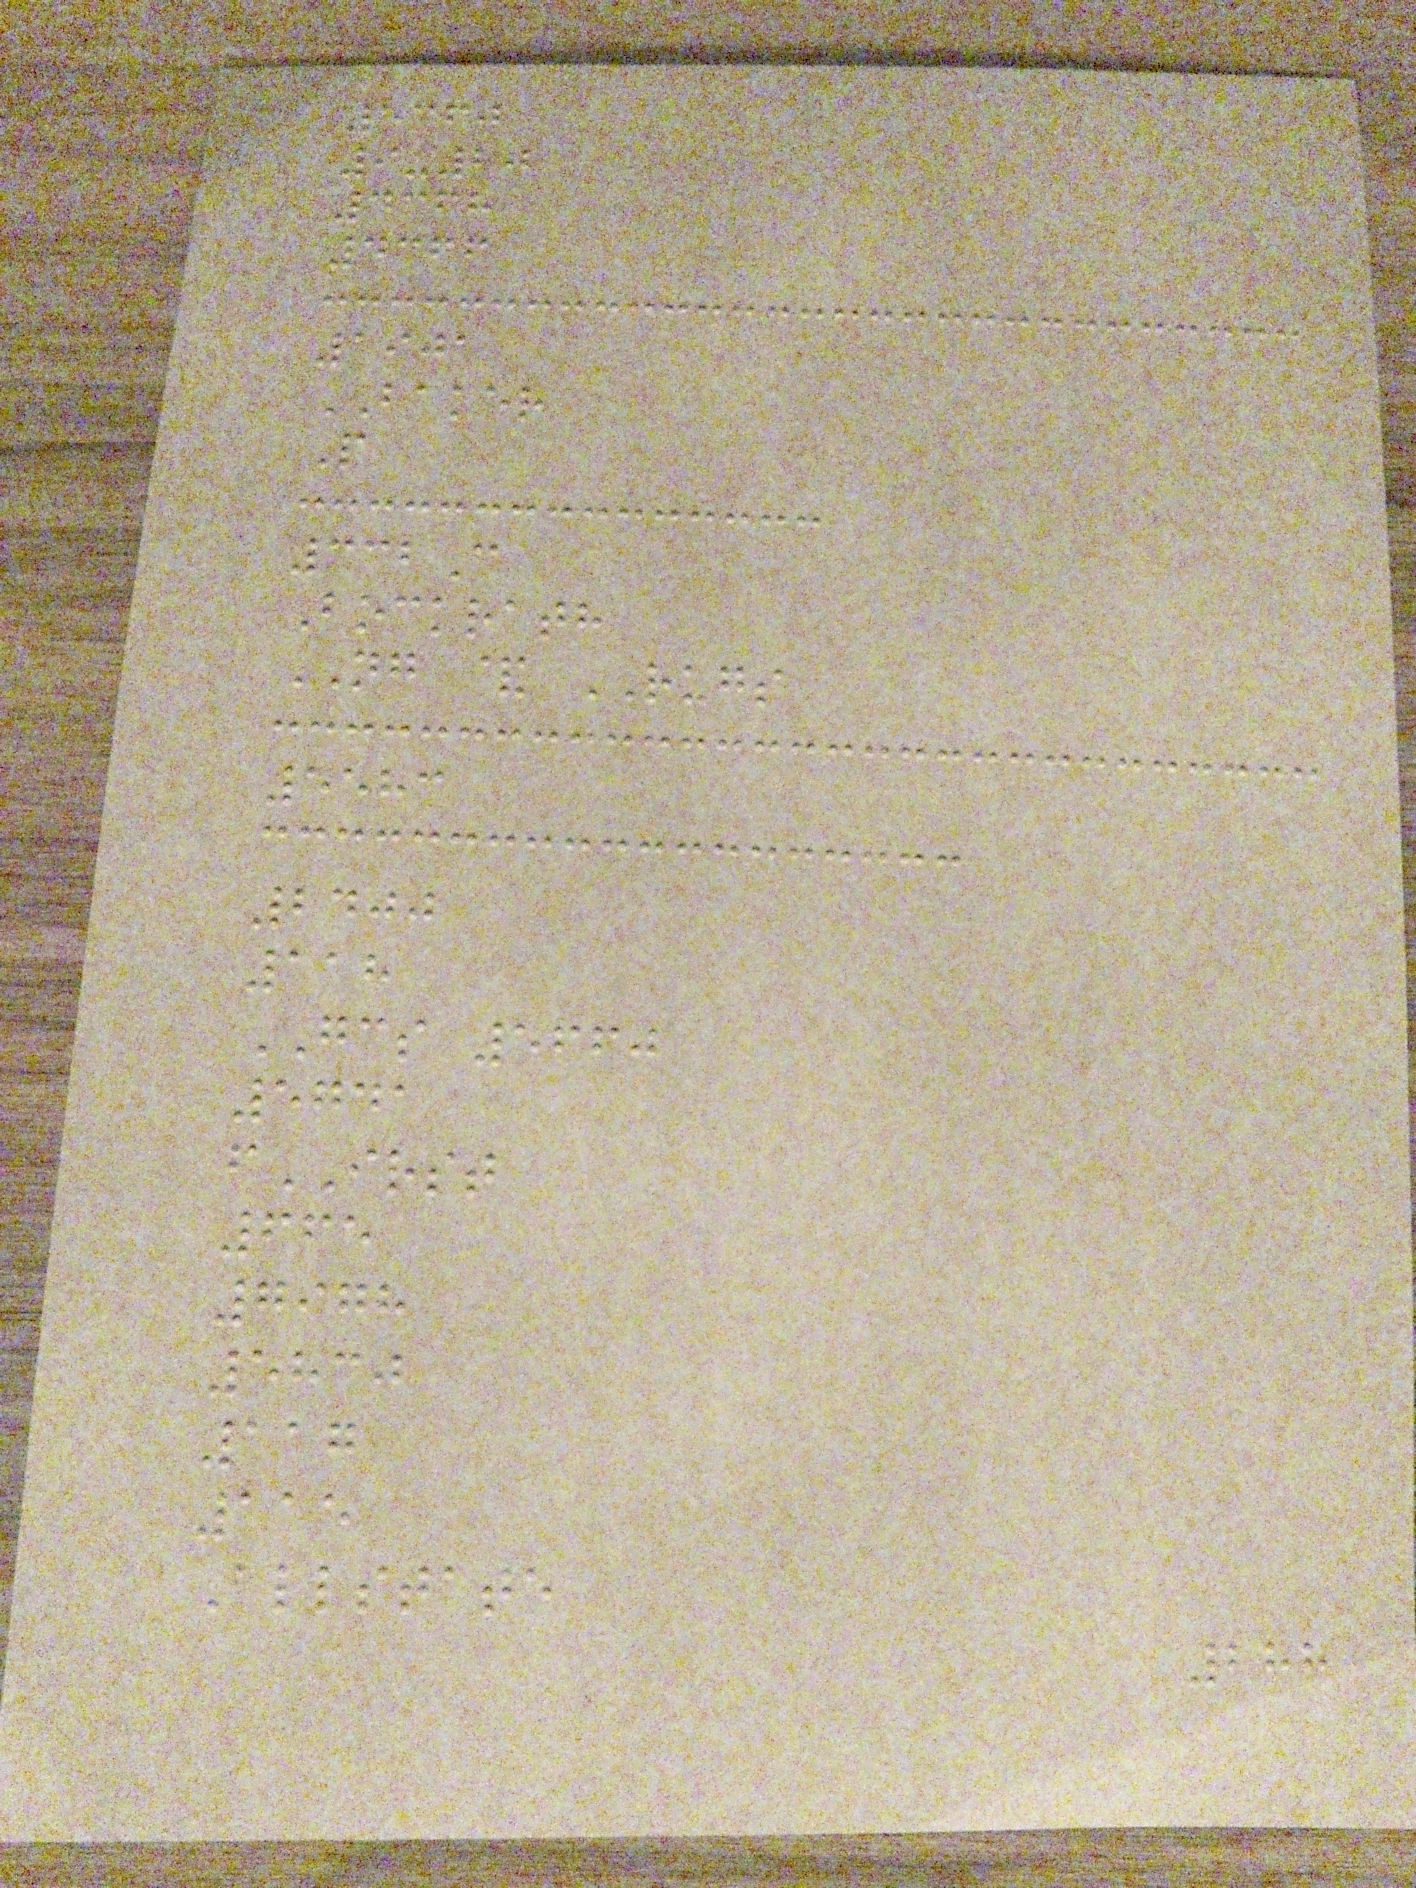5360
9-20
4368
4366
1901
BAKER
P
332C
Bockrath
NG & RUGS
5583
2400
118
GCS 5660
5741
fIRST
665
7978
5830
117
115
Allstate
288
